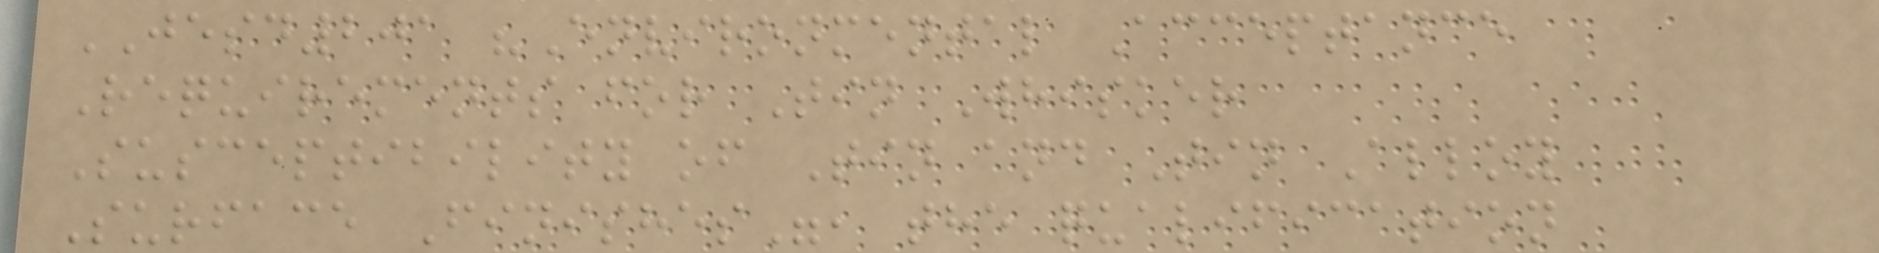JESD201 "Environmental Acceptance
Requirements for Tin Whisker
Susceptibility of Tin and Tin Alloy
Surface Finishes", the qualification
